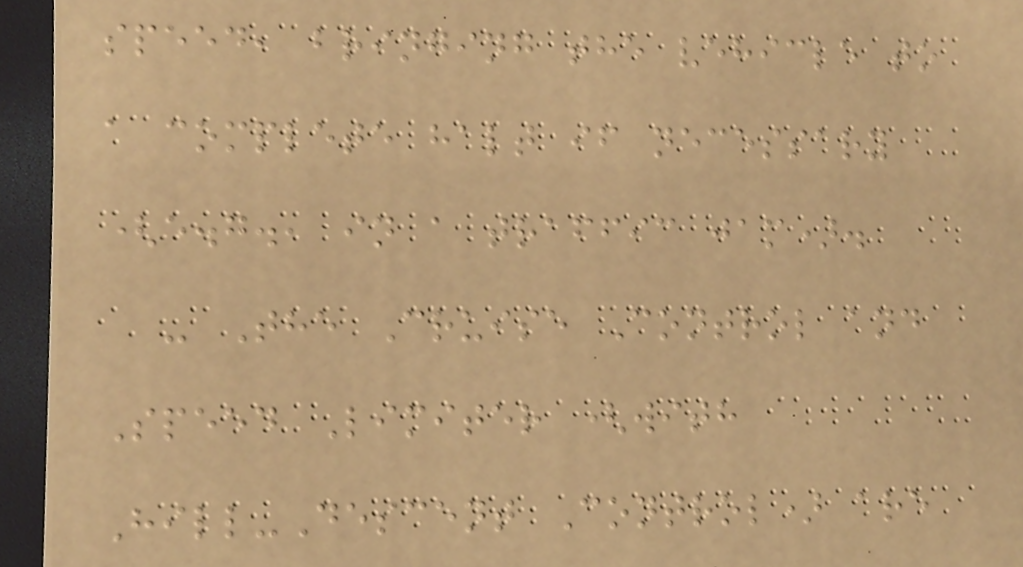speed, bringing the vehicle to
a complete halt if necessary
(e.g., in a traffic jam).
- The Cruise Control and
Speed Limiter (with
Hill-Descent Control) are
